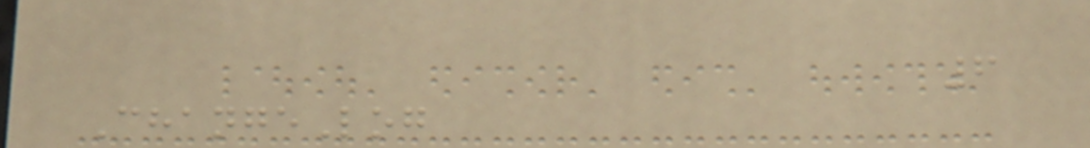6
ChangeLog
